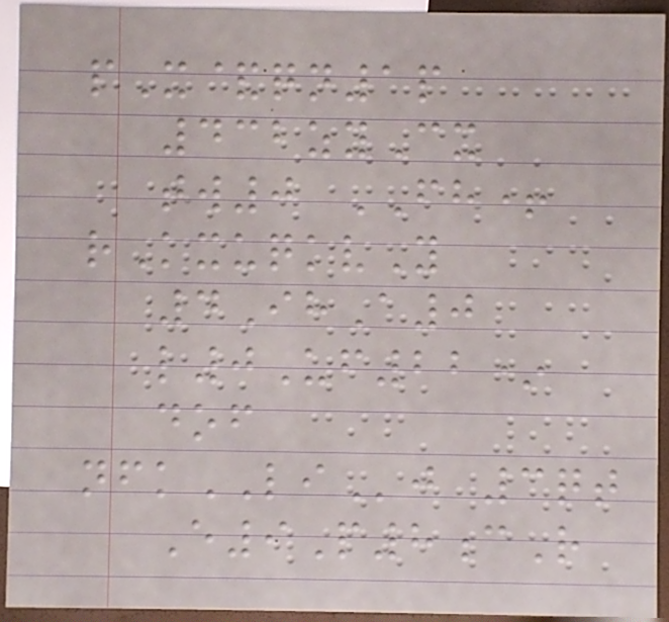pX&qn1p
432zyCx
tw0 FH+
rKxuqkvY
4IhA0
l0Uf22*
dof
nfkLIj 3qt
E9P8cR
